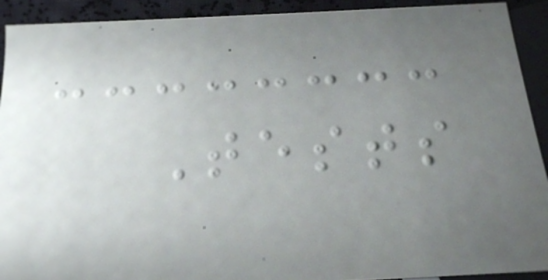Tests
